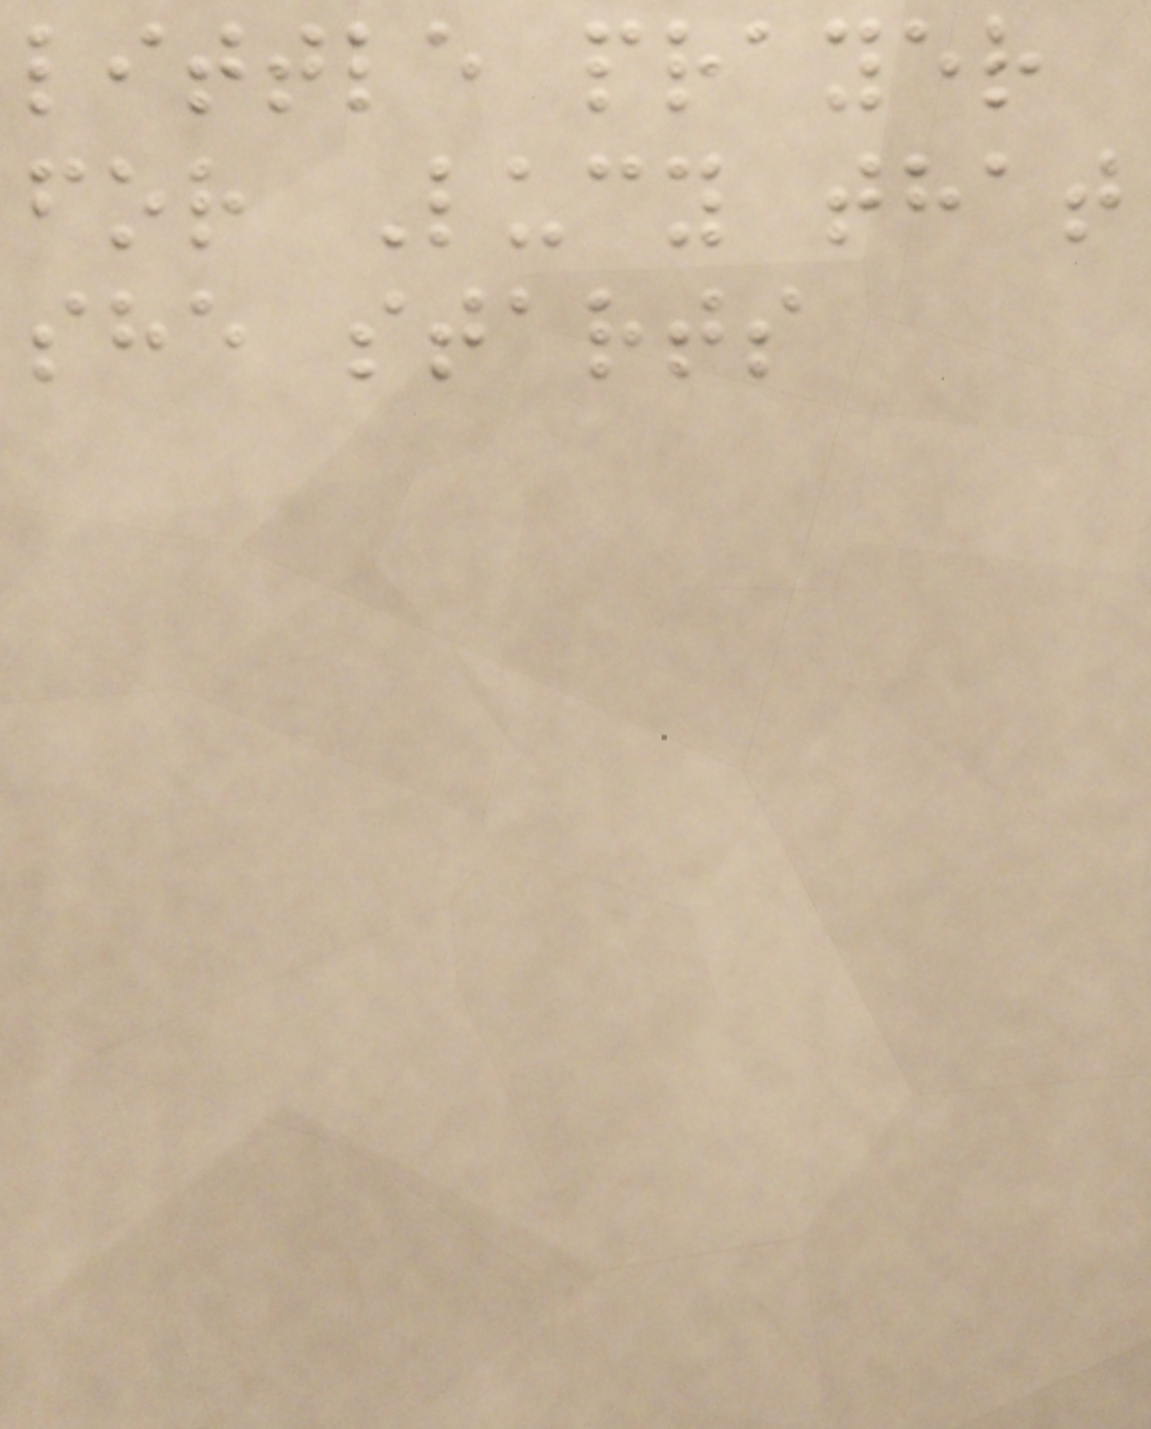little prayer
for Lucy that
she starts
